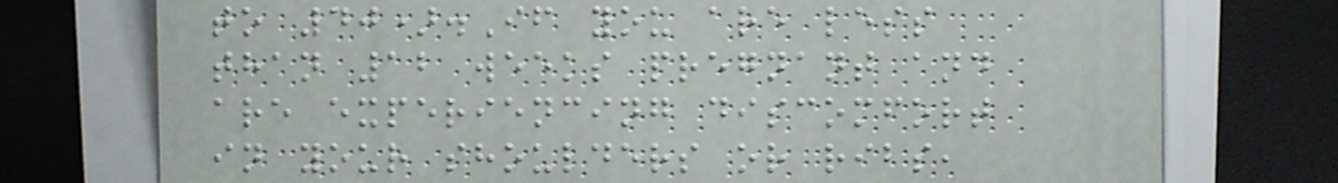to 40).If you are less
than 12 weeks pregnant and
are experiencing discomfort
in your shoulders or ribs,
